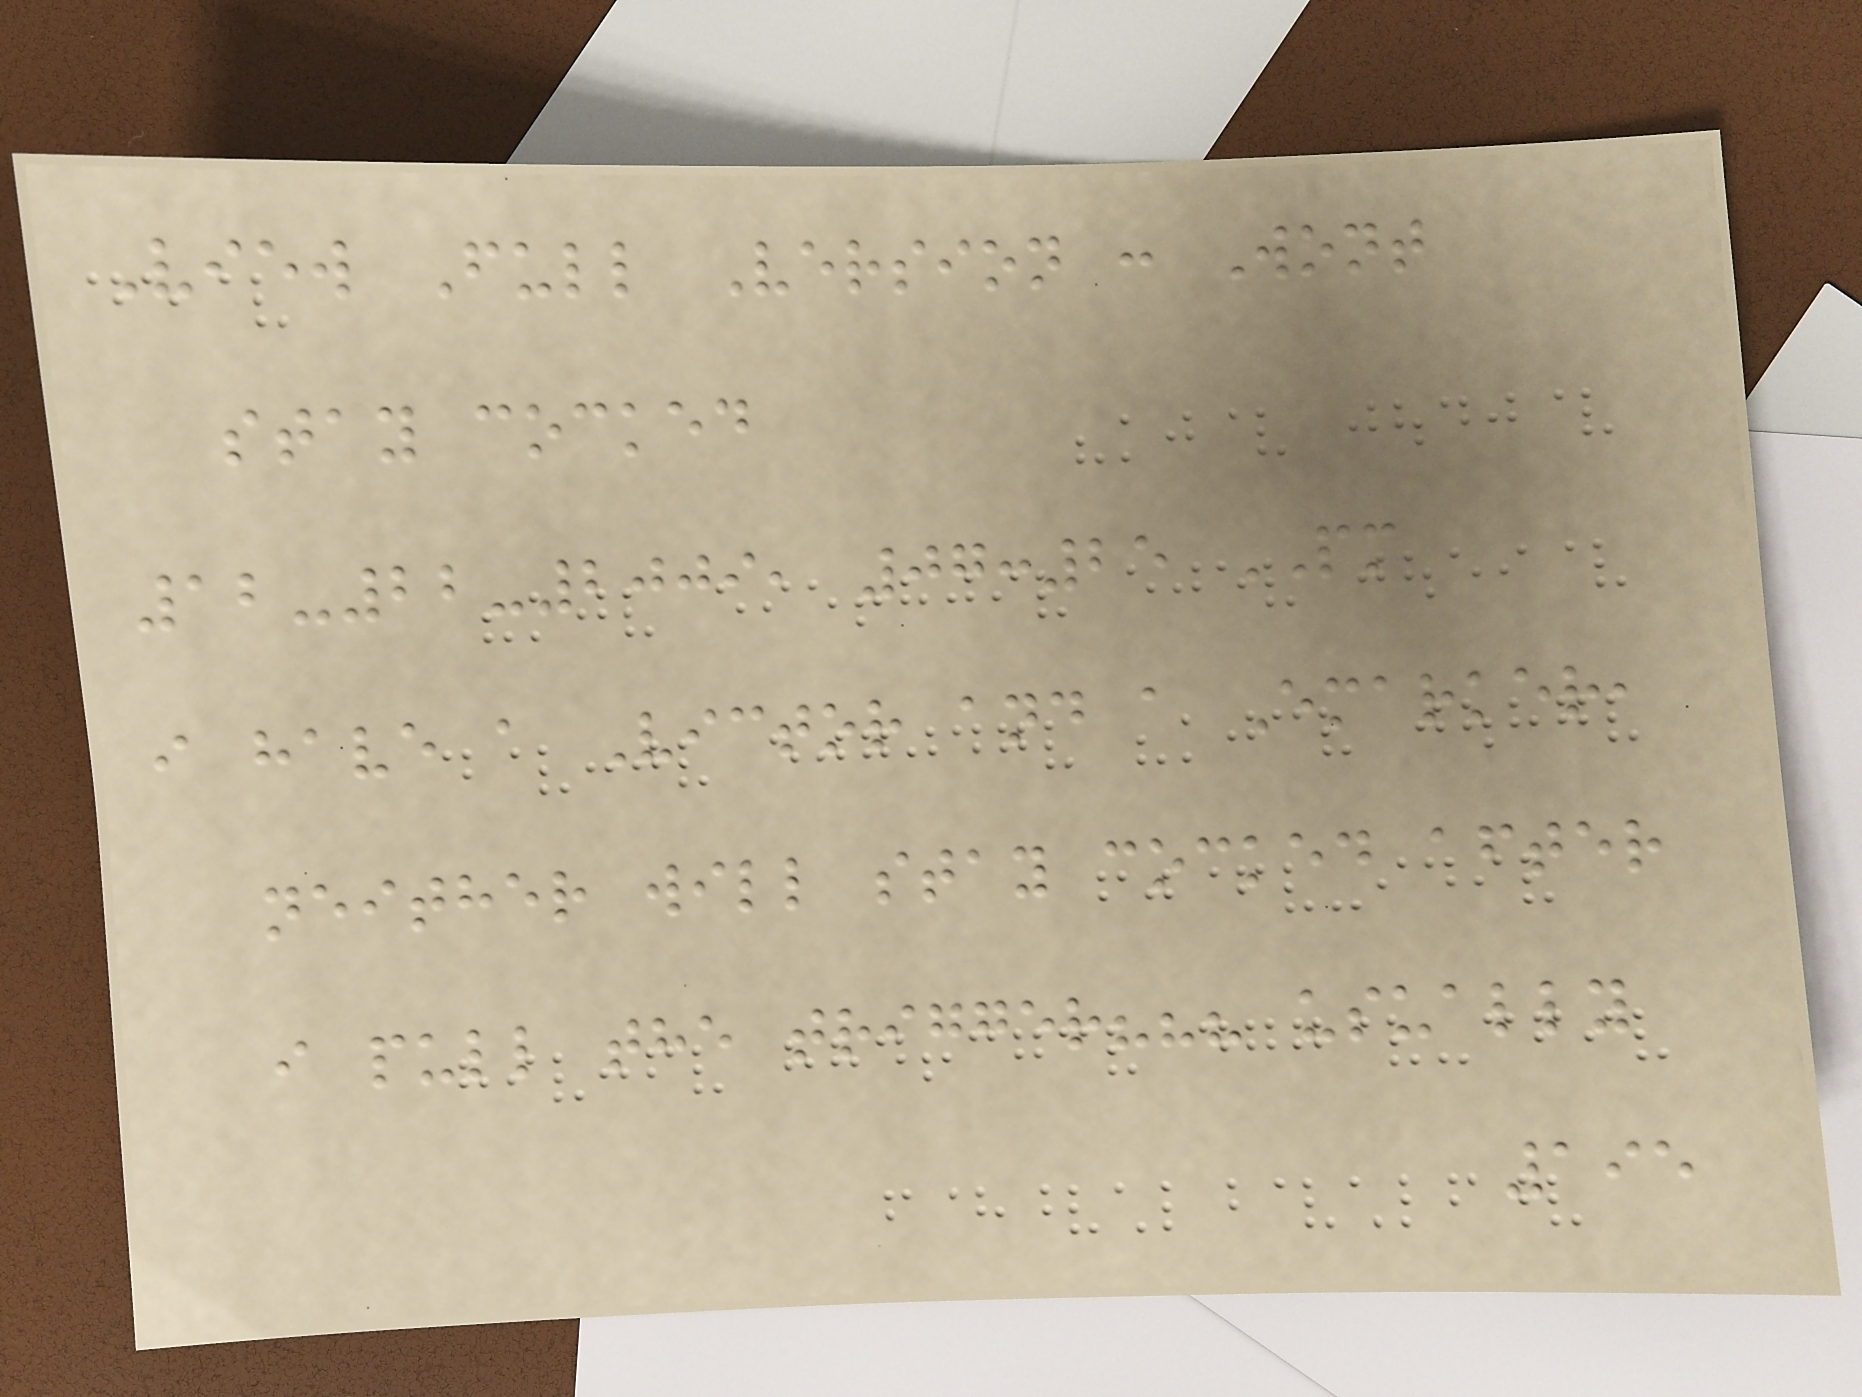View Full Version : Wont
stay cocked
12-22-2009, 07:25 PM
i have a Victor and a Emarker,
neither will stay cocked after
i pull the trigger??? usually
195
